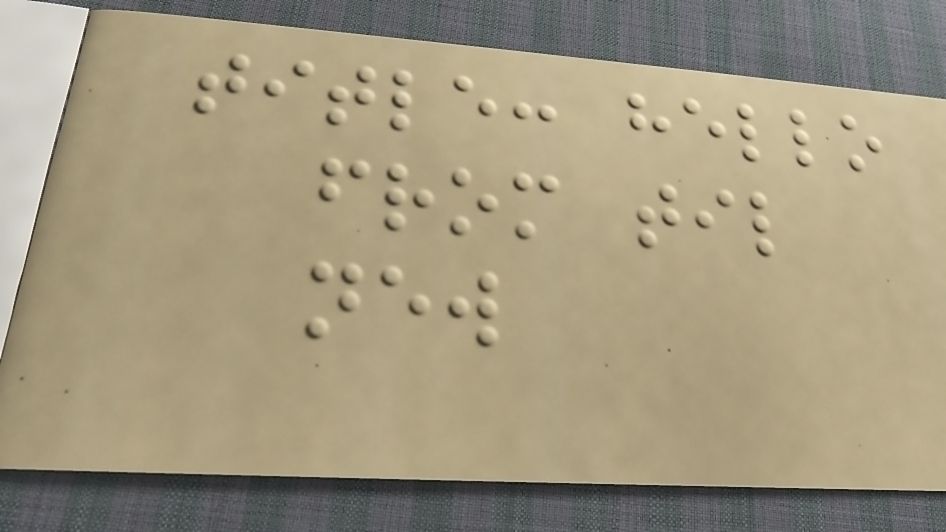title: hello
from til
new
